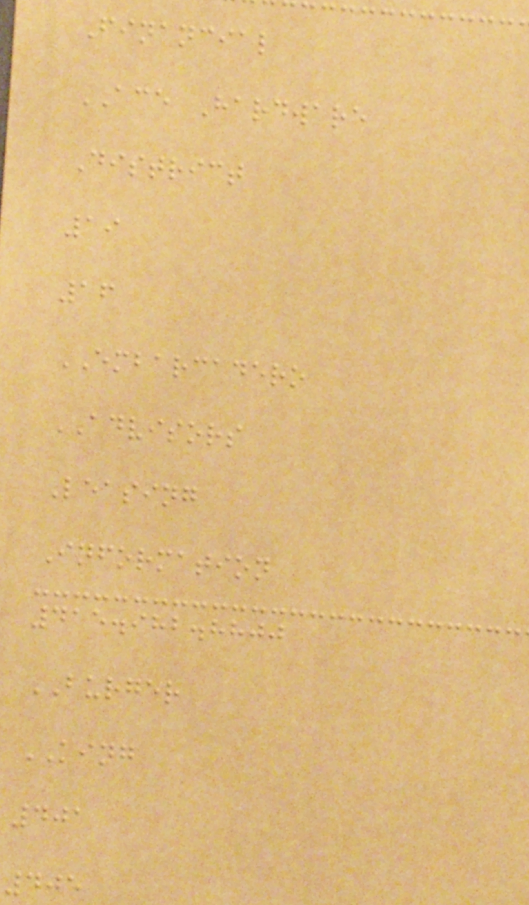Financial
ACE Hardware
District
19
16
EMBARCADERO
ADVISORS
Leasing
Information
415.982.8800
BURGER
KING
401
405
